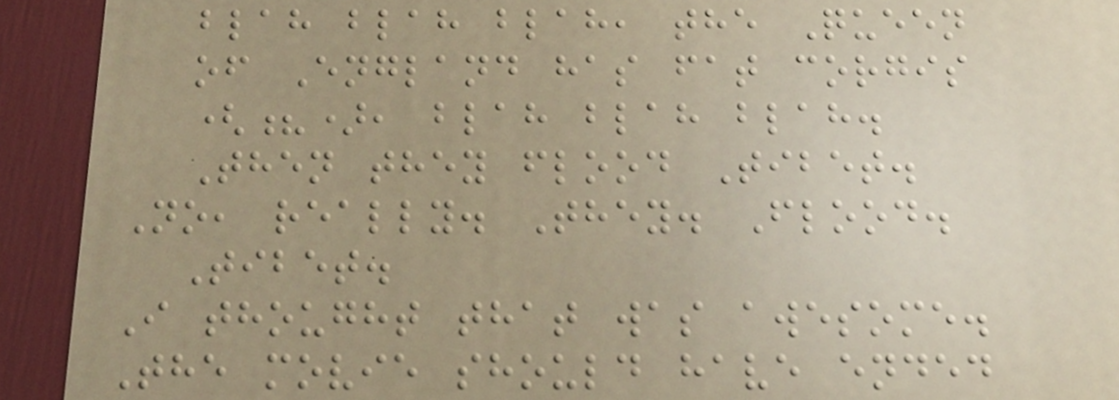blah blah blah, the Queen
of England has fat corgis
(?), blah blah blah.
Then they flood Tibet.
No, really. They. Flood.
Tibet.
I thought that was awesome.
The movie should have ended
